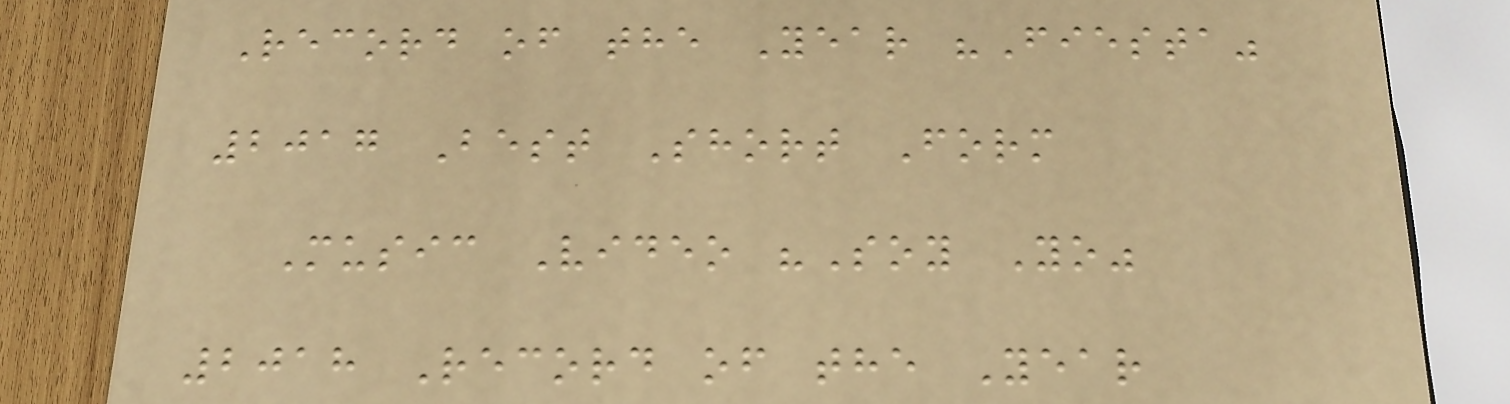Record of the Year "Fiesta"
2017 Best Short Form
Music Video "Soy Yo"
2018 Record of the Year
